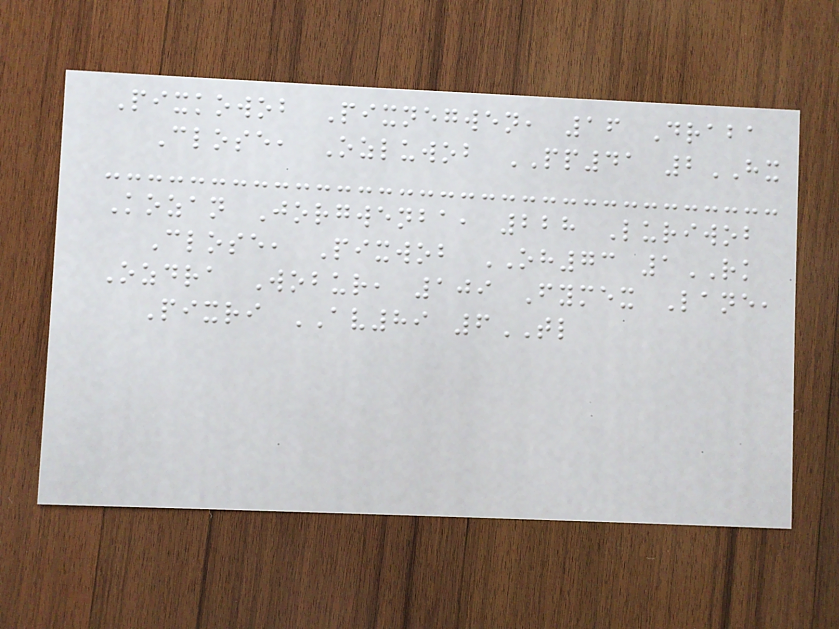Pixkowob Pixnegwen, 16 Draba
Close, Ozluwob PP41 2HX
Kozan Jorgwenba, 228 Luriwob
Close, Pixwob OH73 1RK
Ozdra Wobur, 109 Fymex Lane,
Pixri AV89 6TL
